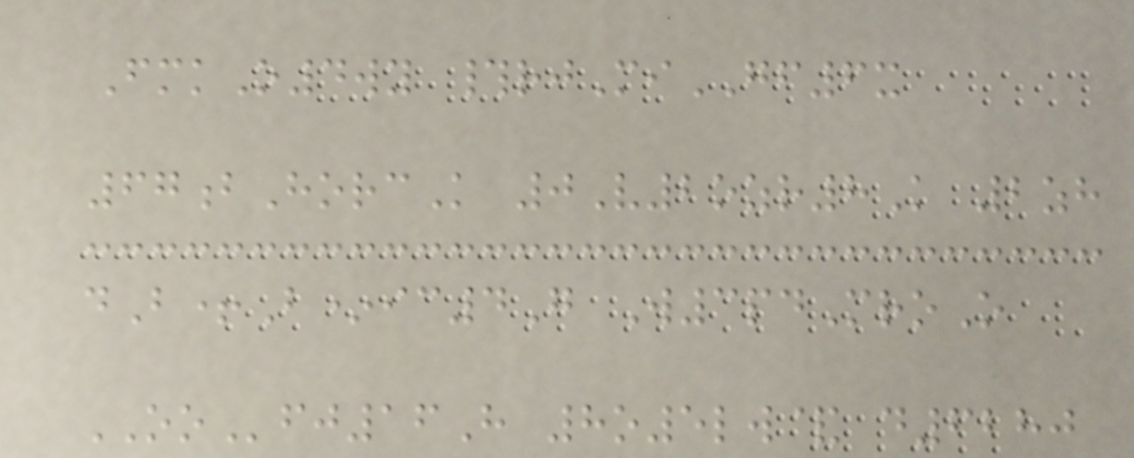FmkO4wy #rjMiGF6x
67bHorcK 0V2ozr8K 2zh
dB+B*ic4G W3pdMroO
OOfj16H 8o5lw& d6280
